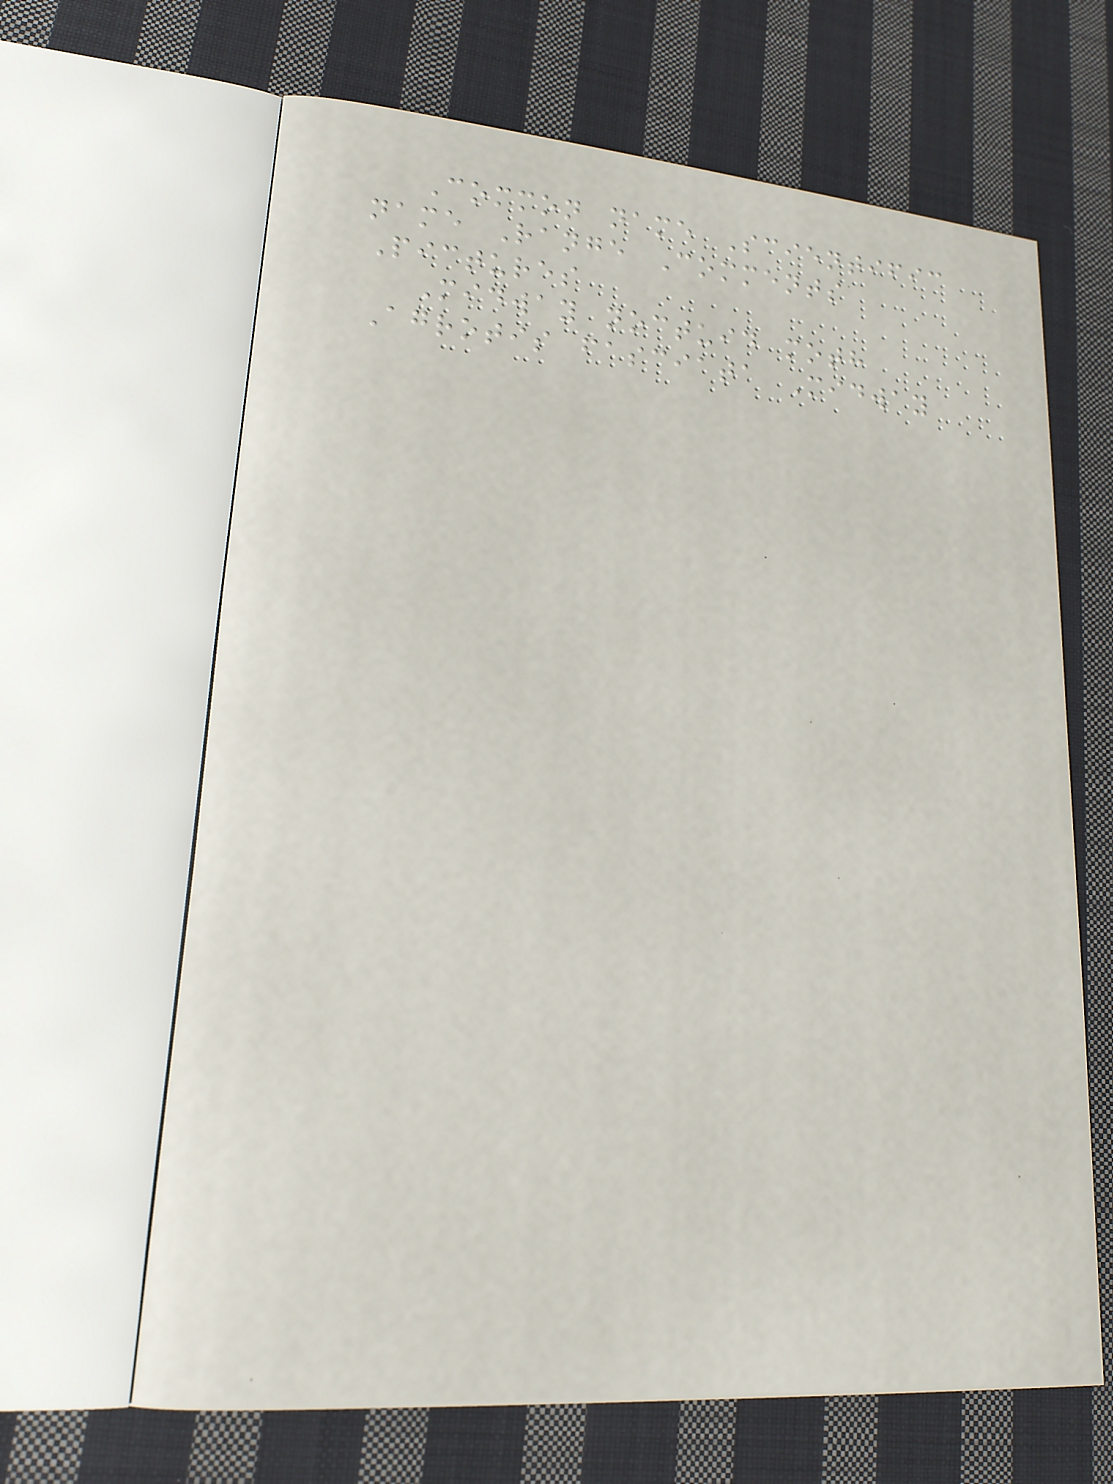Common name Scientific
name Range Comments
Pictures
Midway noctuid moth
Agrotis fasciata Midway
